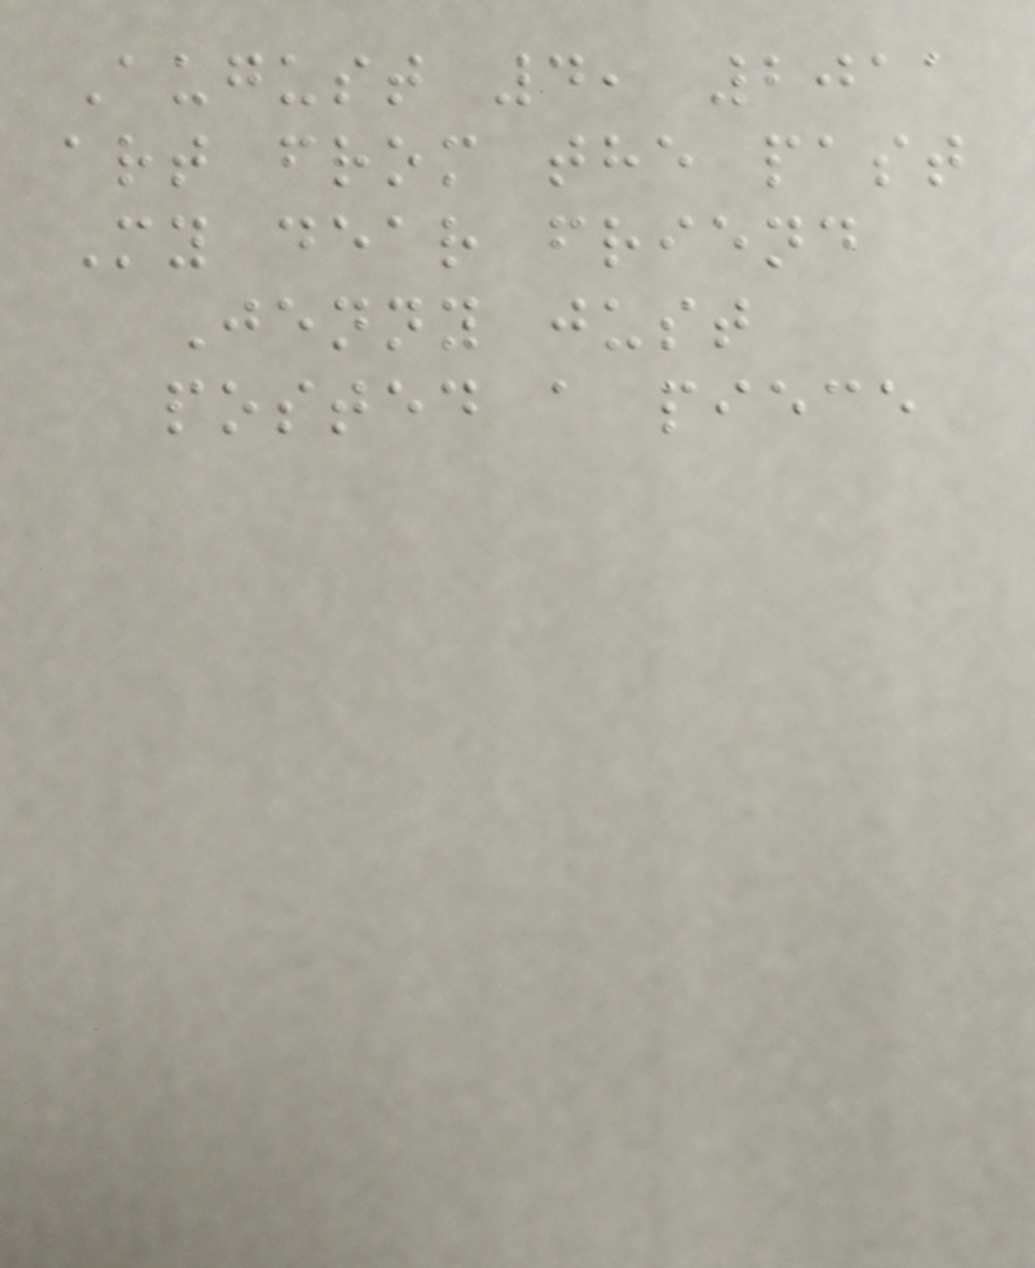August 4, 2011
art from the past
My dear friend
Jenny just
posted a piece
